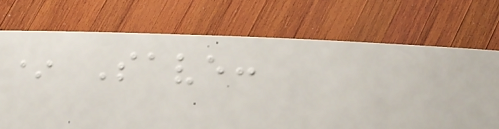* Save:
